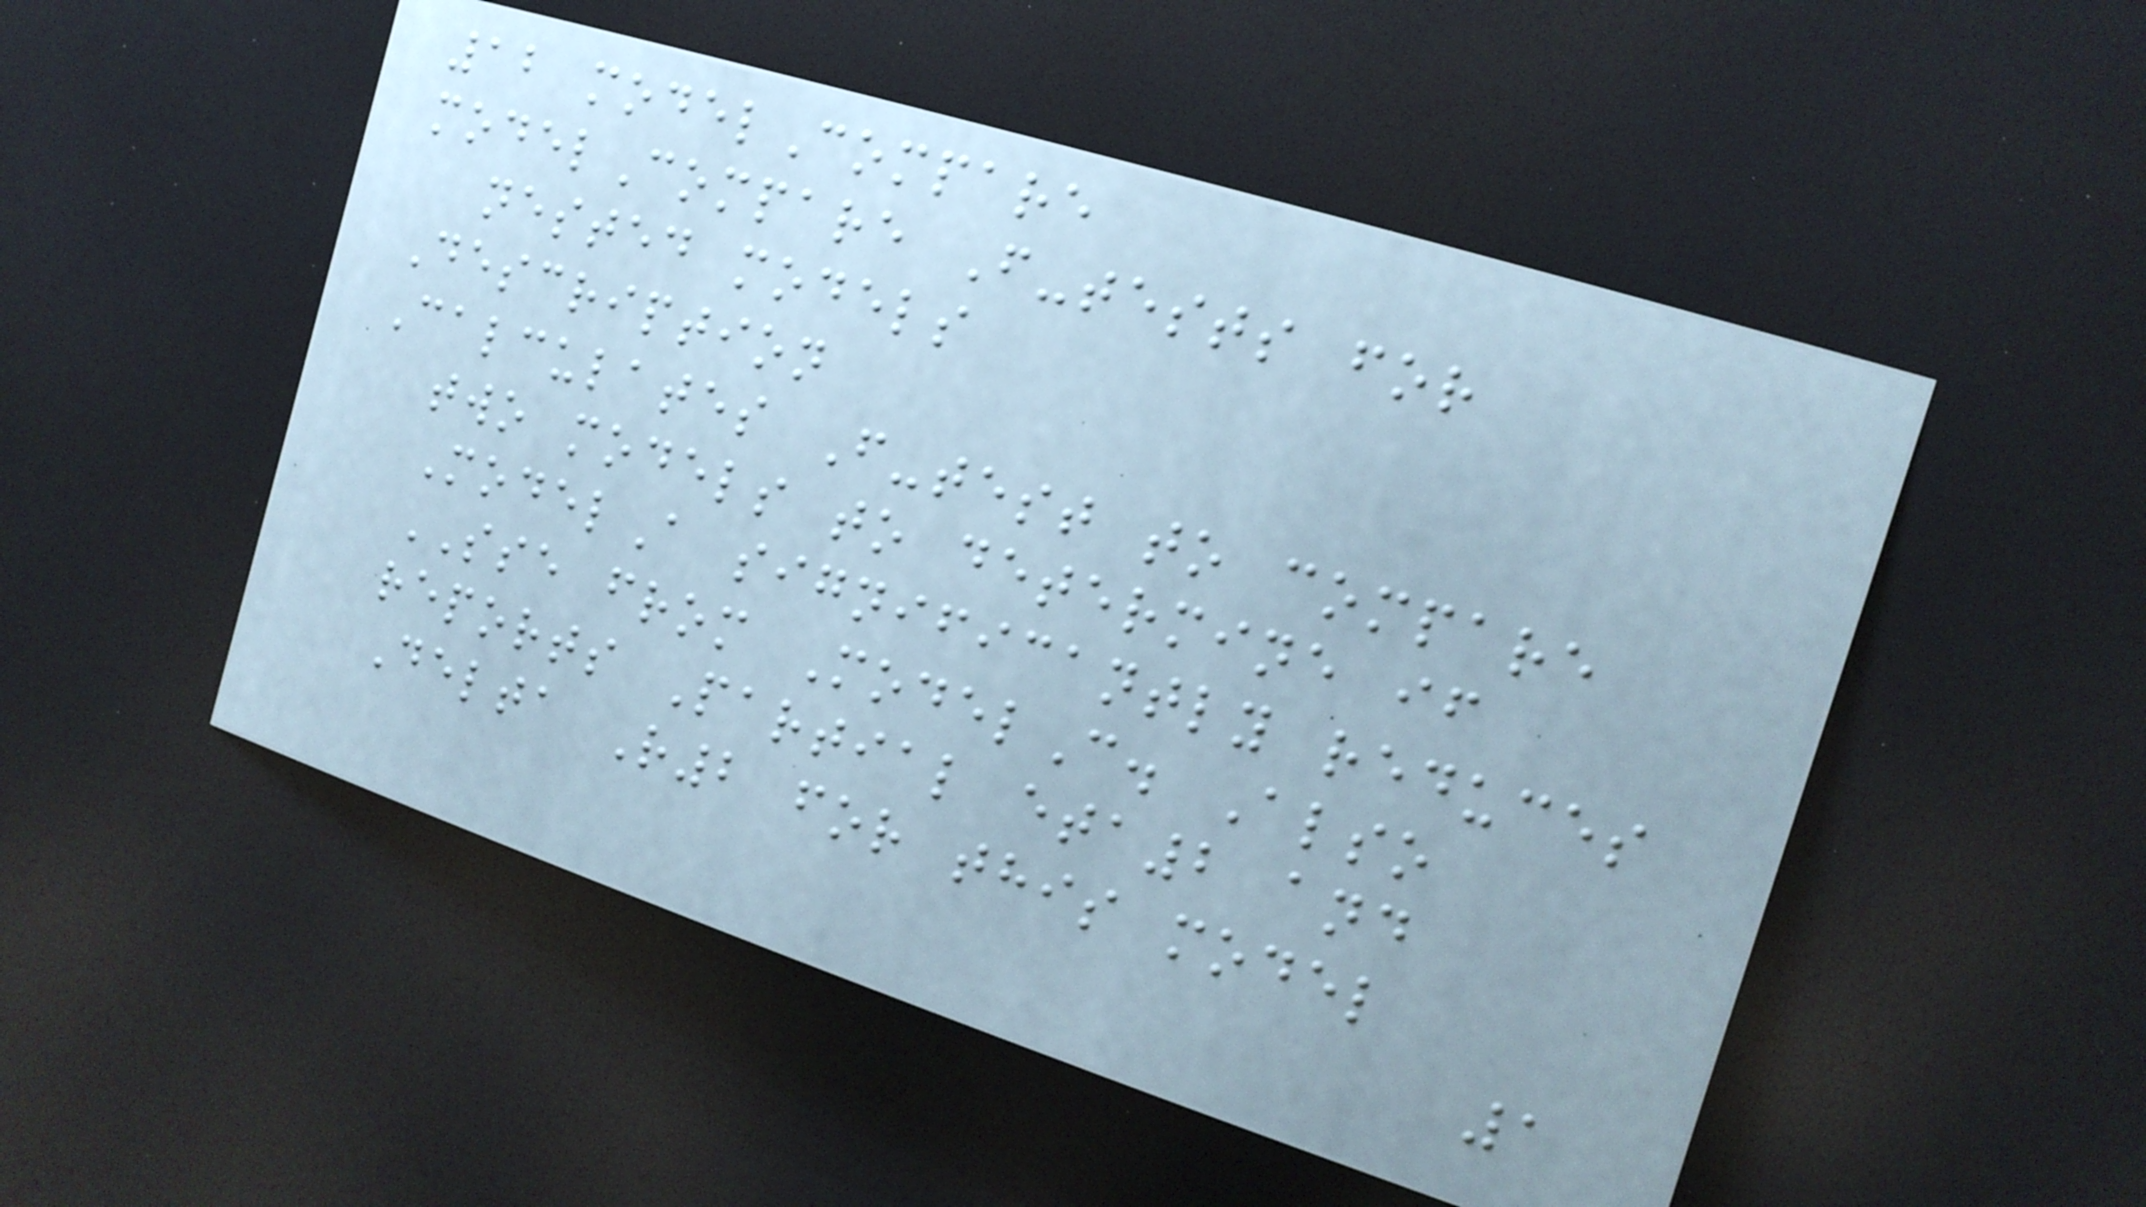12 modelCompare
modelCompare F-tests for
nested models
Description
Calculates F-test to compare
two models to determine if
ModelA significantly reduces
SSE from ModelC. Also
reports Partial eta2 and
Delta R2 for this model
1
